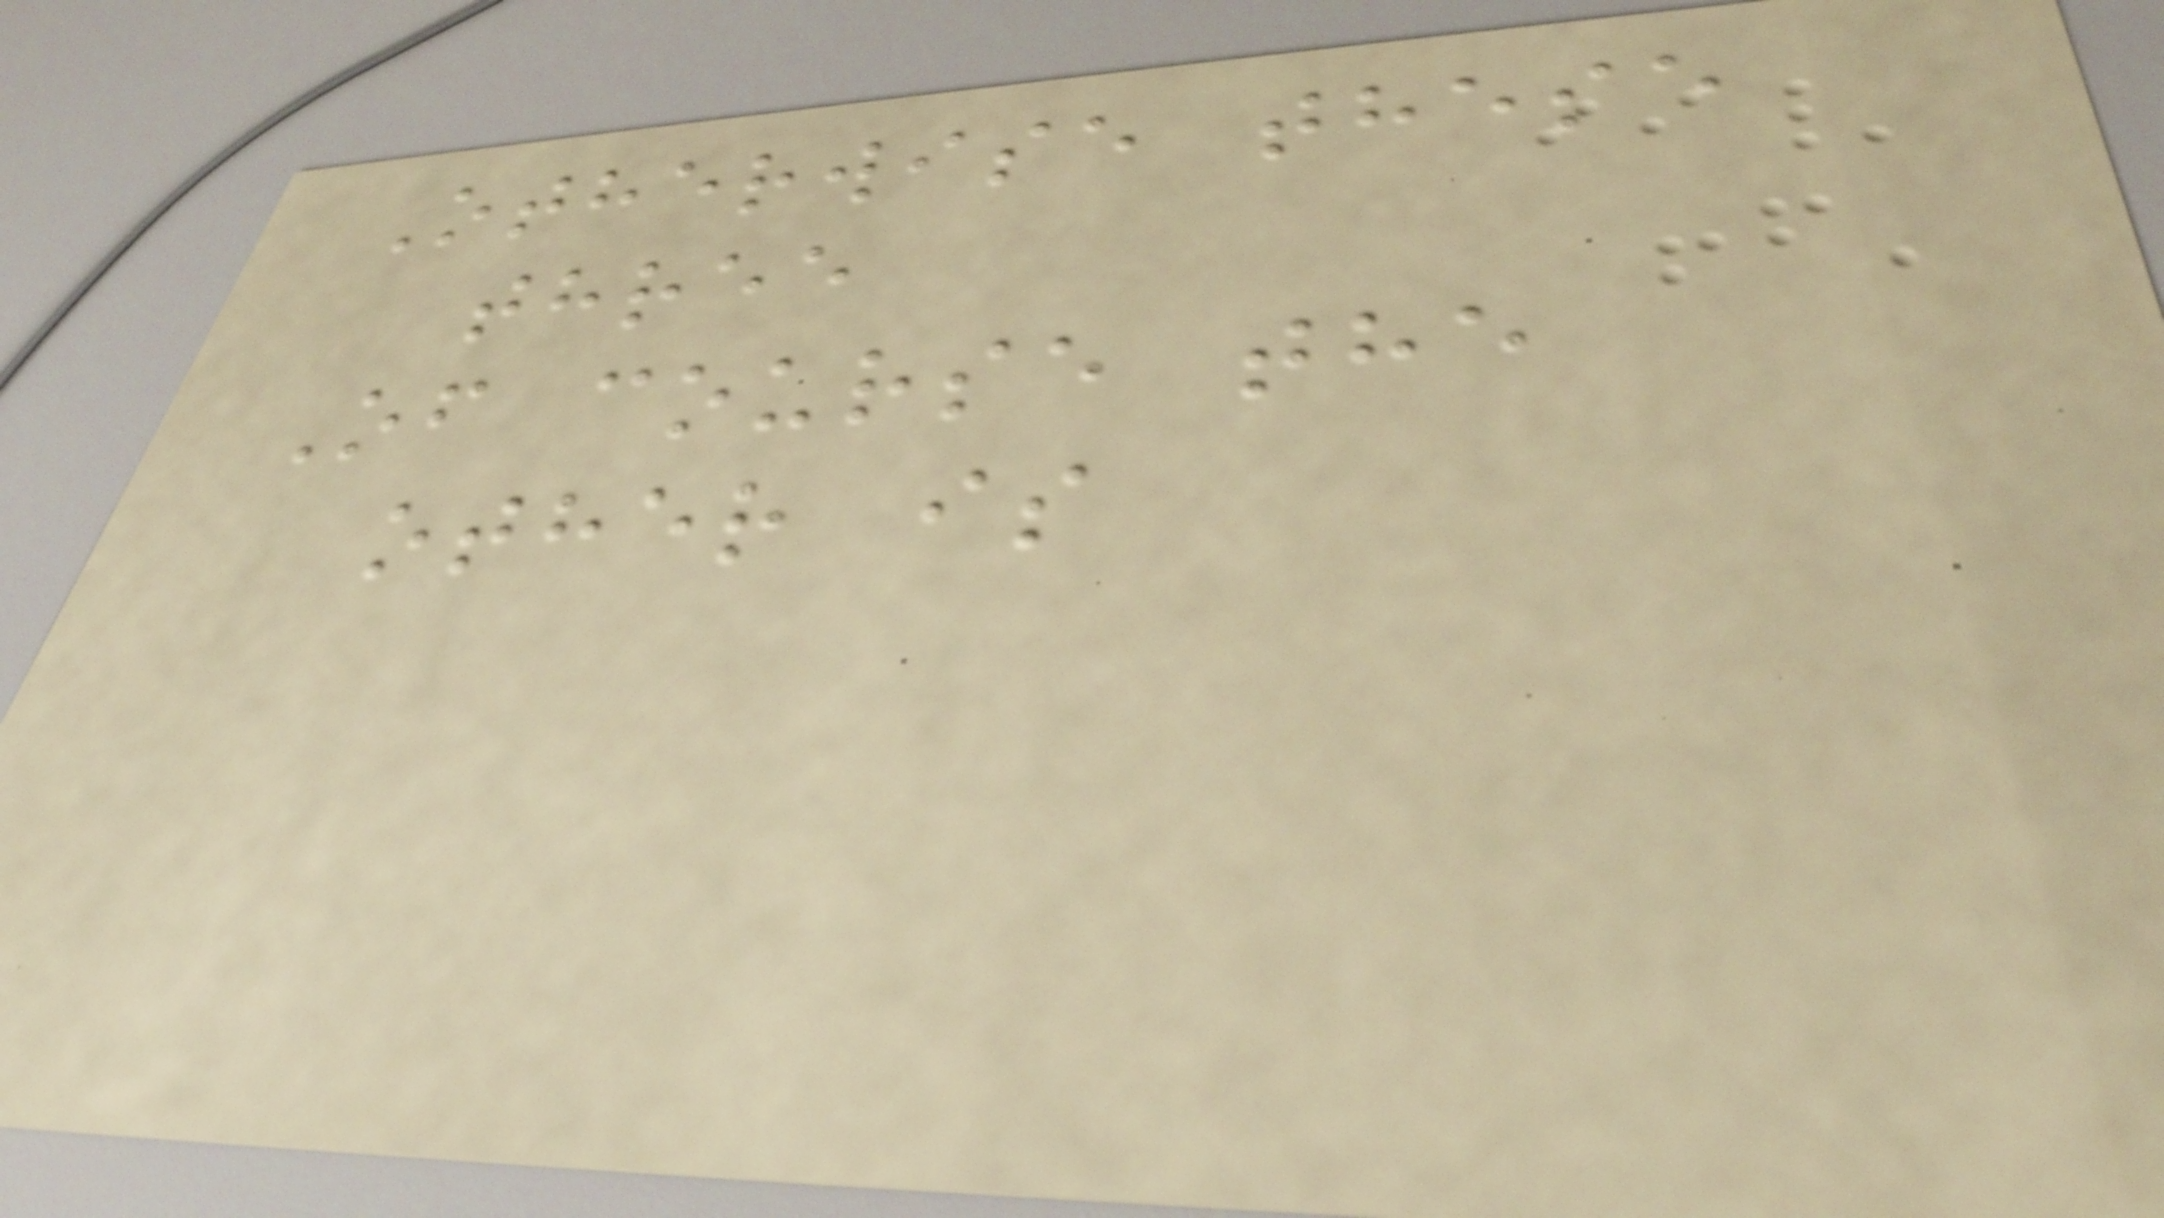Otherwise these
three
Of course the
other is
